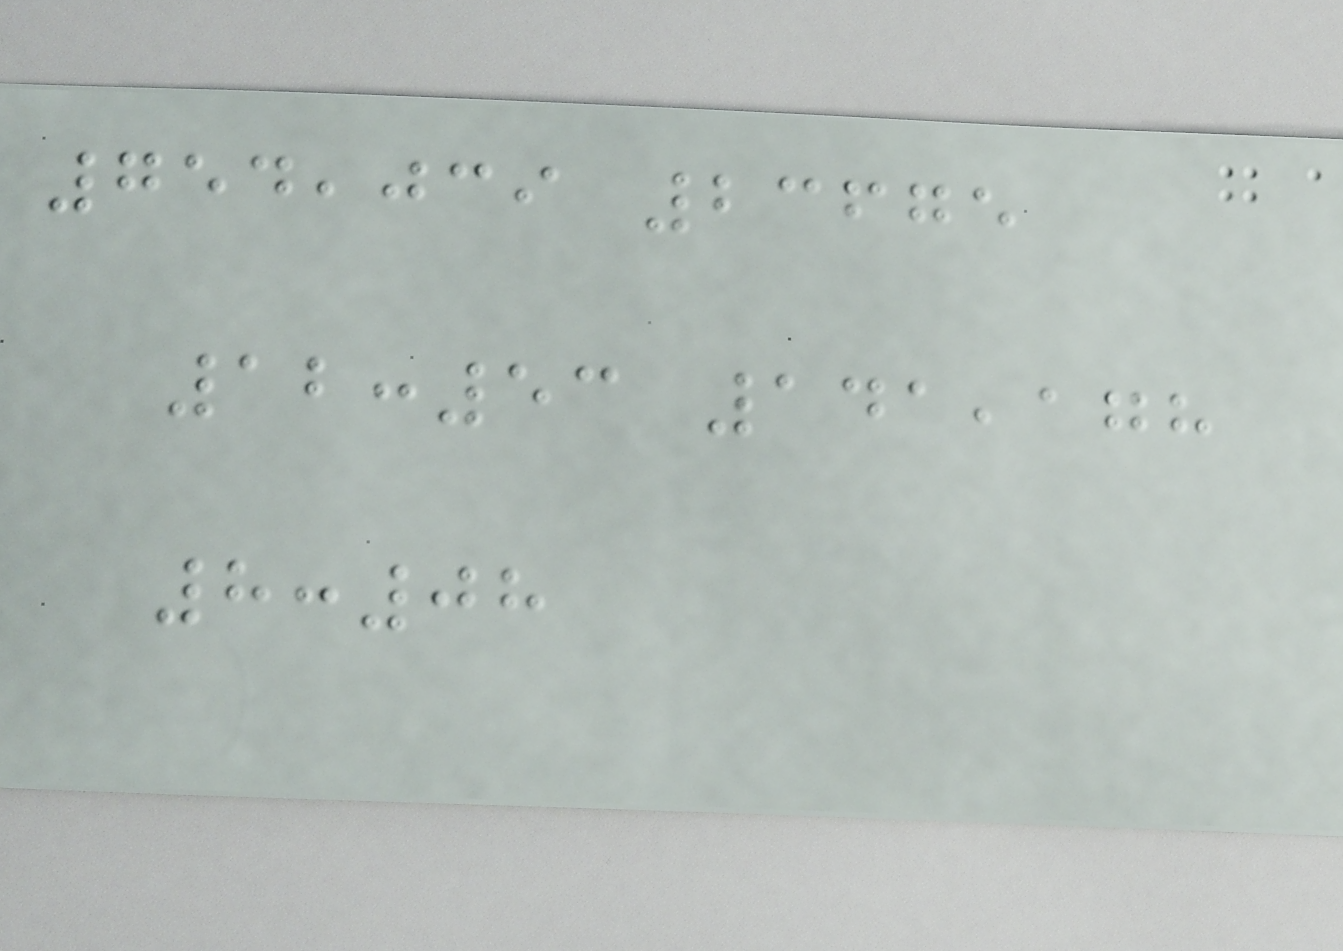754,039 23675
12:53 141,178
8:08
